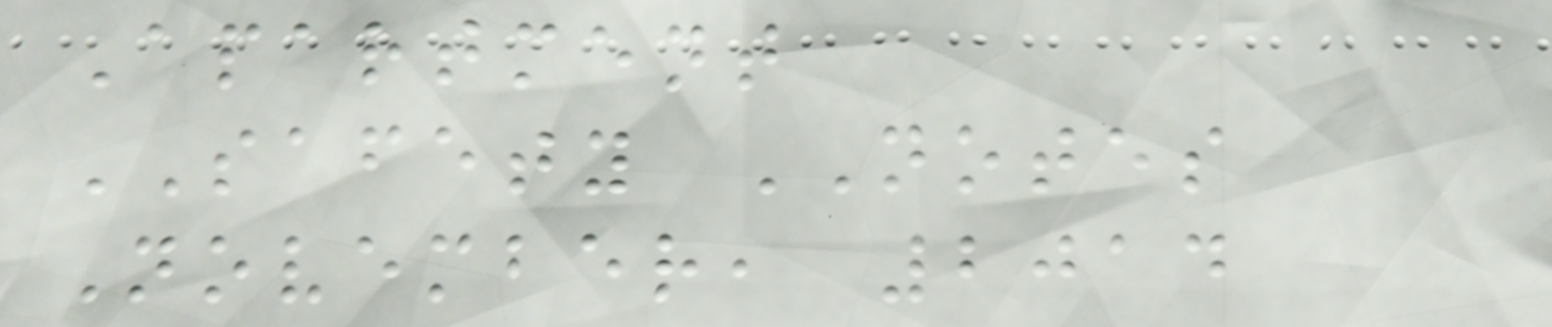Apartment
SAFETY NOTES
November, 2014
